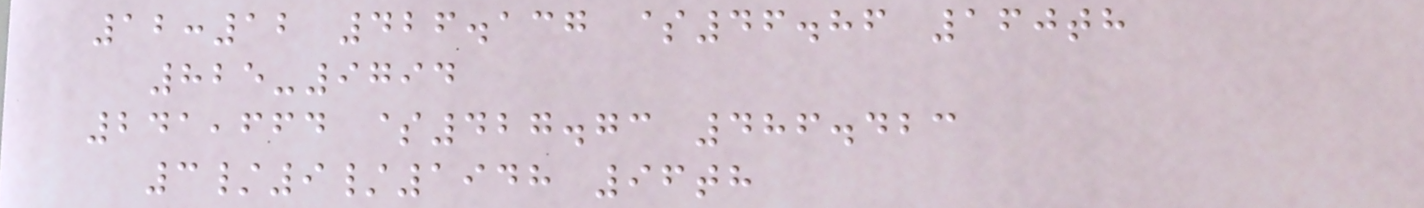12:12 426.137 $46.86 160th
825-9794
241,664 $427.73 486.423
3/9/1948 96th
